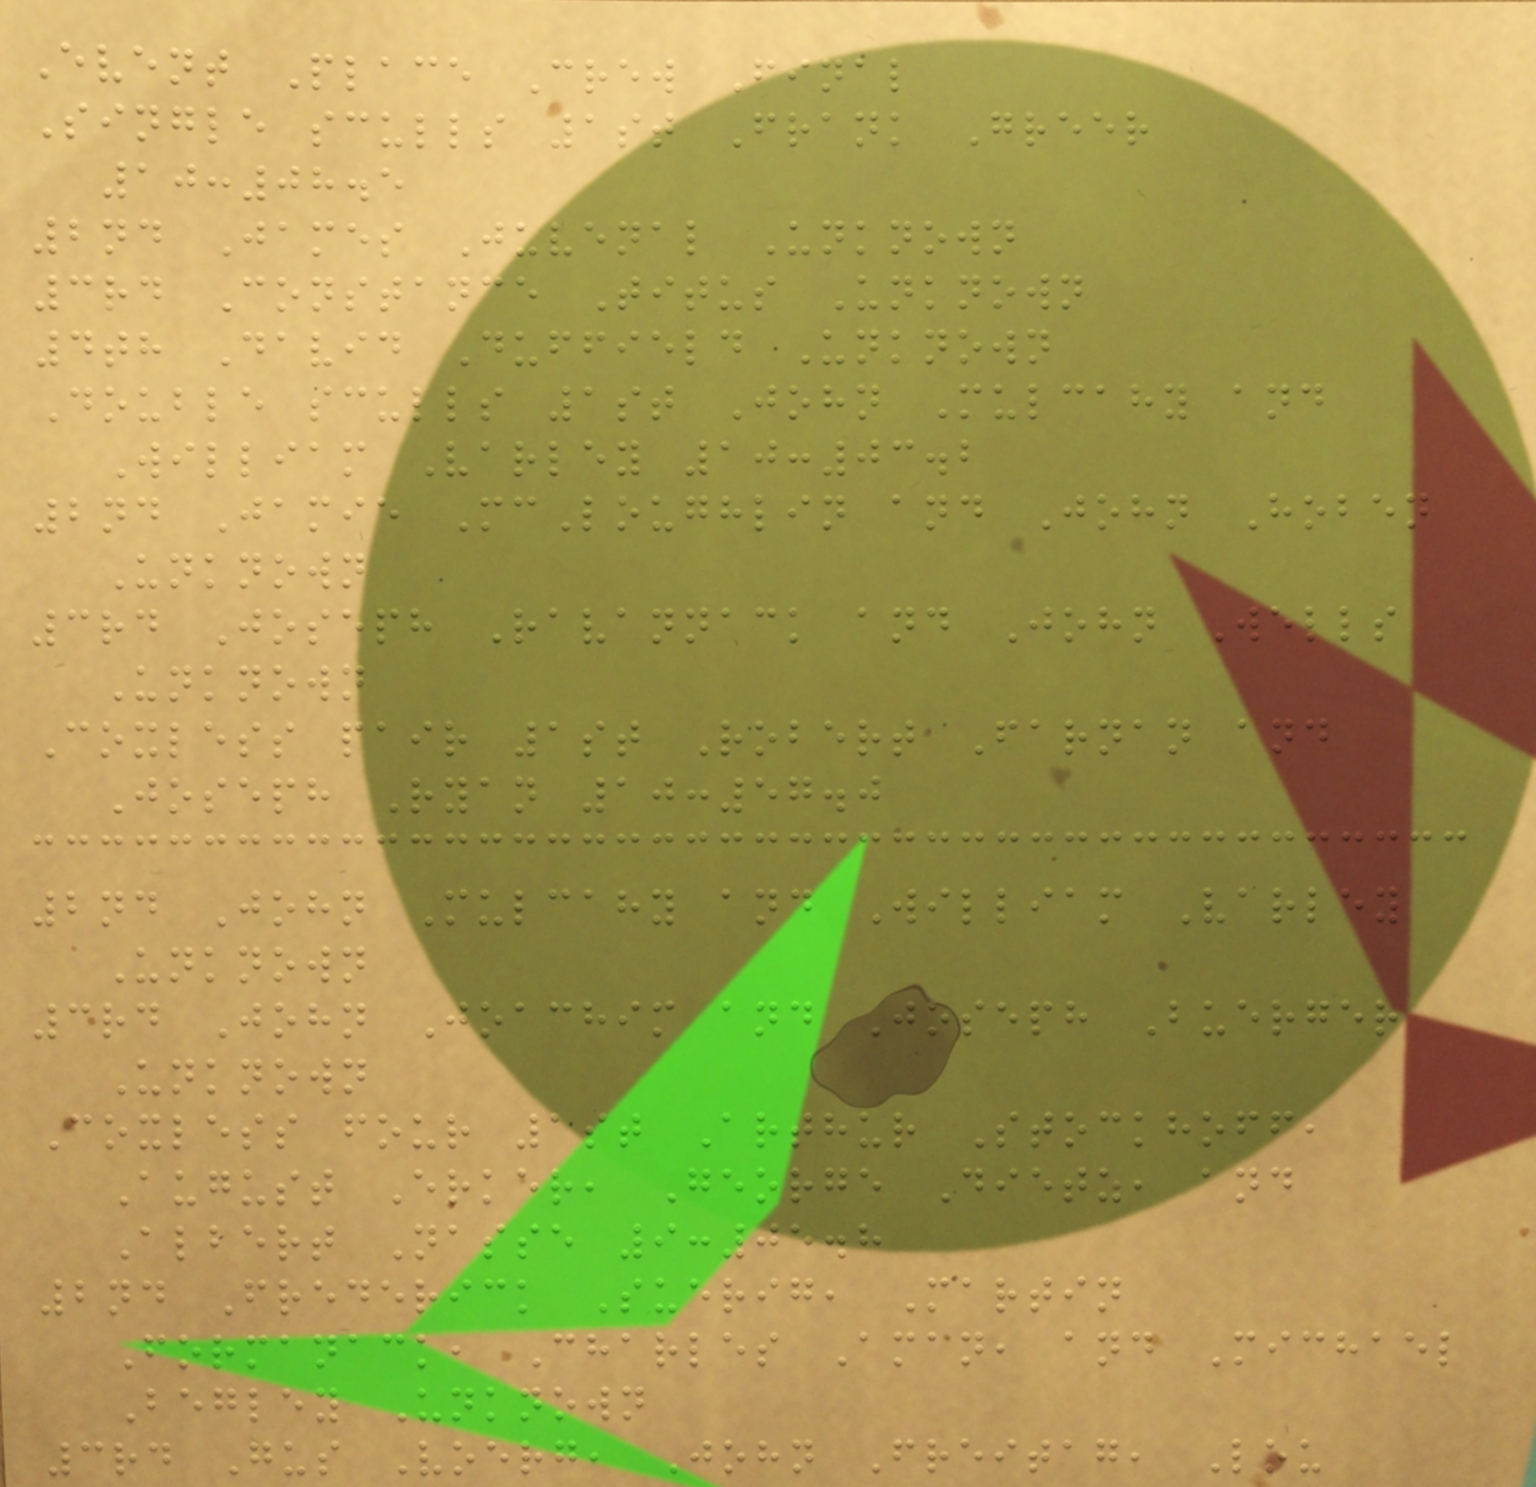Event Place Crew Final
Single sculls 1st Frank Greer
10:08.5
2nd James Juvenal Unknown
3rd Constance Titus Unknown
4th David Duffield Unknown
Double sculls 1st John Mulcahy and
William Varley 10:03.2
2nd Jamie McLoughlin and John Hoben
Unknown
3rd Joseph Ravannack and John Wells
Unknown
Coxless pair 1st Robert Farnan and
Joseph Ryan 10:57.0
2nd John Mulcahy and William Varley
Unknown
3rd John Joachim and Joseph Buerger
Unknown
Coxless four 1st Arthur Stockhoff,
August Erker, George Dietz, and
Albert Nasse 9:05.8
2nd Frederick Suerig, Martin
Formanack, Charles Aman, and Michael
Begley Unknown
3rd Gus Voerg, John Freitag, Lou
